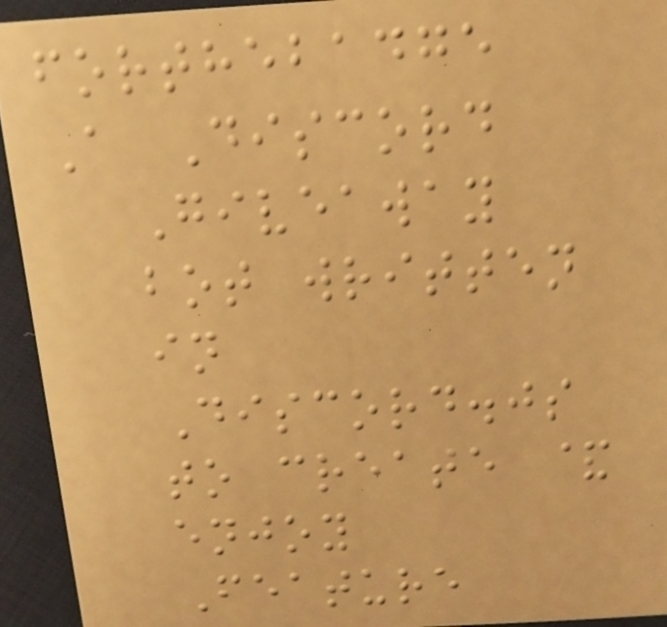forthebadge
A Discord
Giveaway
bot written
in
Discord.js
to create &
enjoy
Feature
